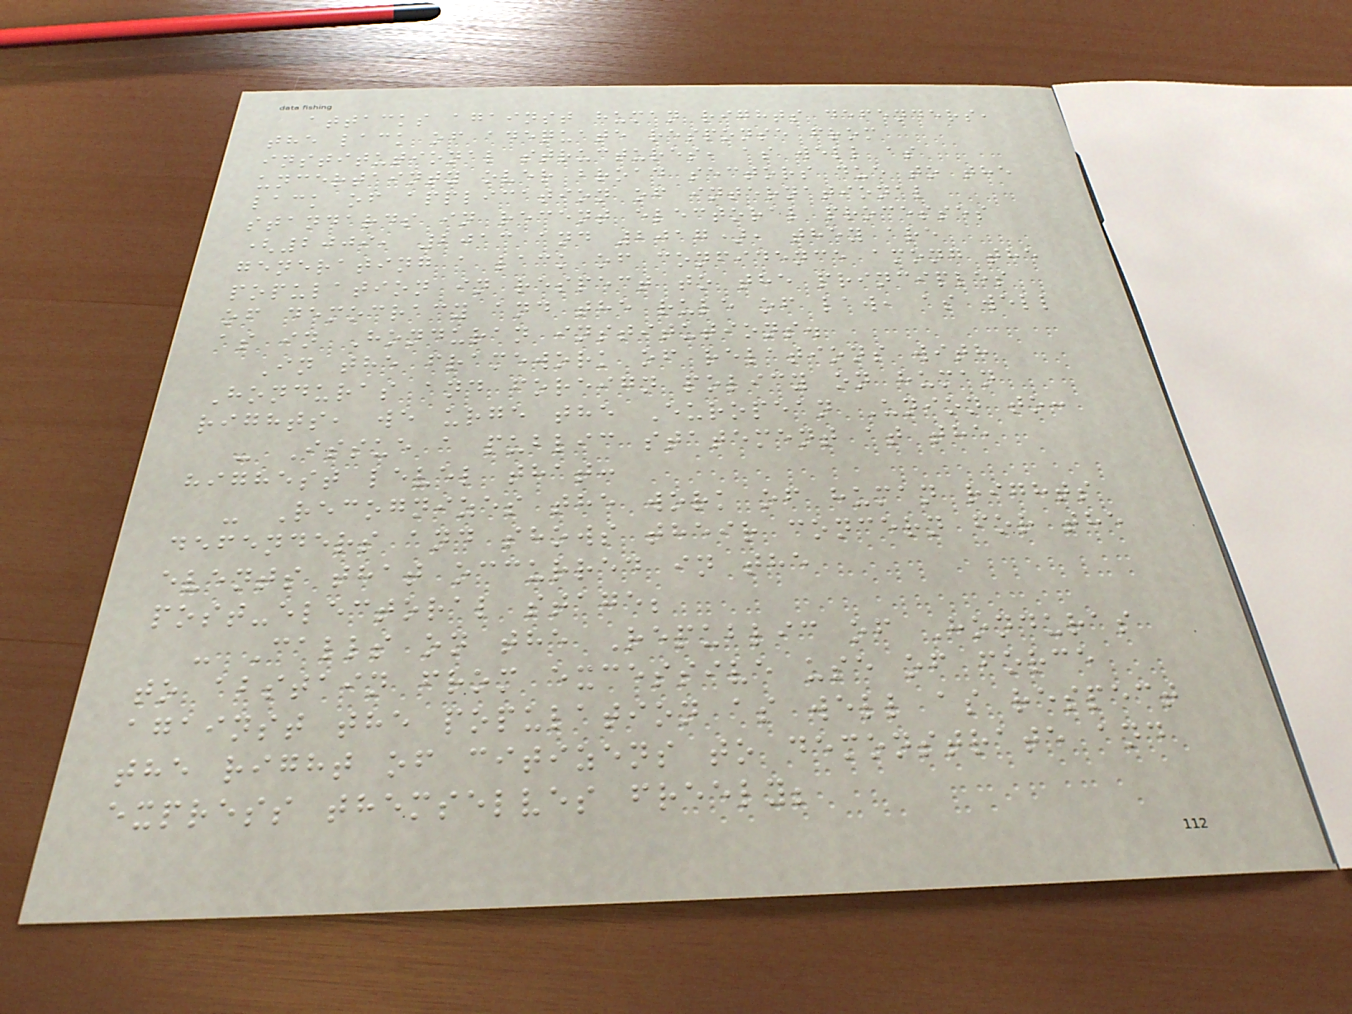attacks against human rights defenders,
the lack of adequate response from
institutional structures, as well as
uncertainty over broad sectors due to the
lack of application of international
standards in recent electoral processes
(2009, 2013 and 2017), they are
generating a lack of confidence among the
population in respect to the principles
of democracy and the rule of law, as well
as in Honduran institutions.
In the framework of relations with
Honduras and foreign policy on human
rights, we urge the European Union to:
- Issue a public statement at the
highest level that:
- Recognizes the work of human rights
defenders and shows their concern for the
events that occurred in the
post-electoral stage;
- Calls on the Republic of Honduras
to abstain from excessive use of force
against the population as well as respect
the right of citizens to demonstrate and
express themselves freely;
